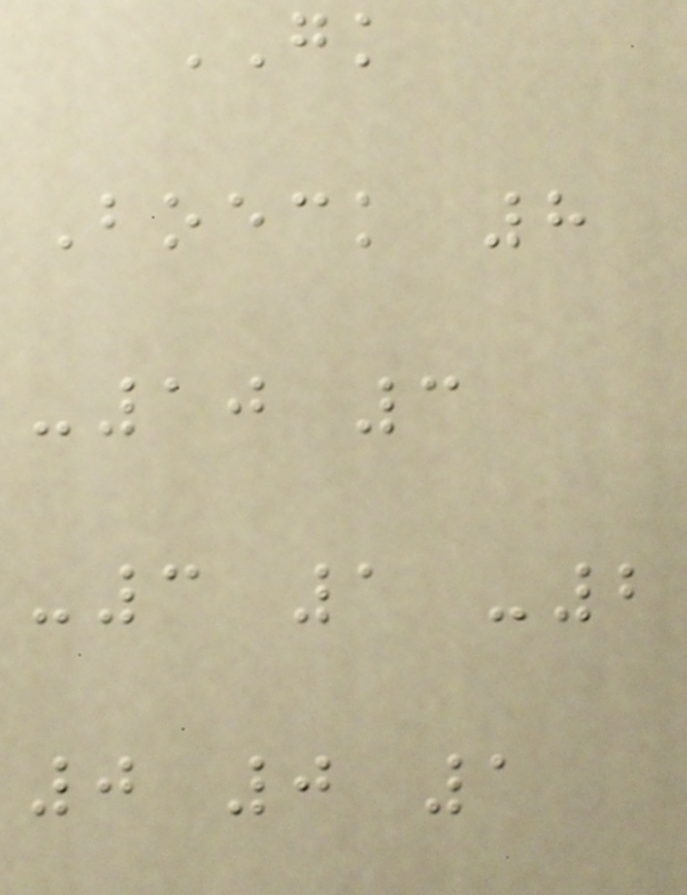GK
Boeck 8
-10 3
-3 1 -2
0 0 1
